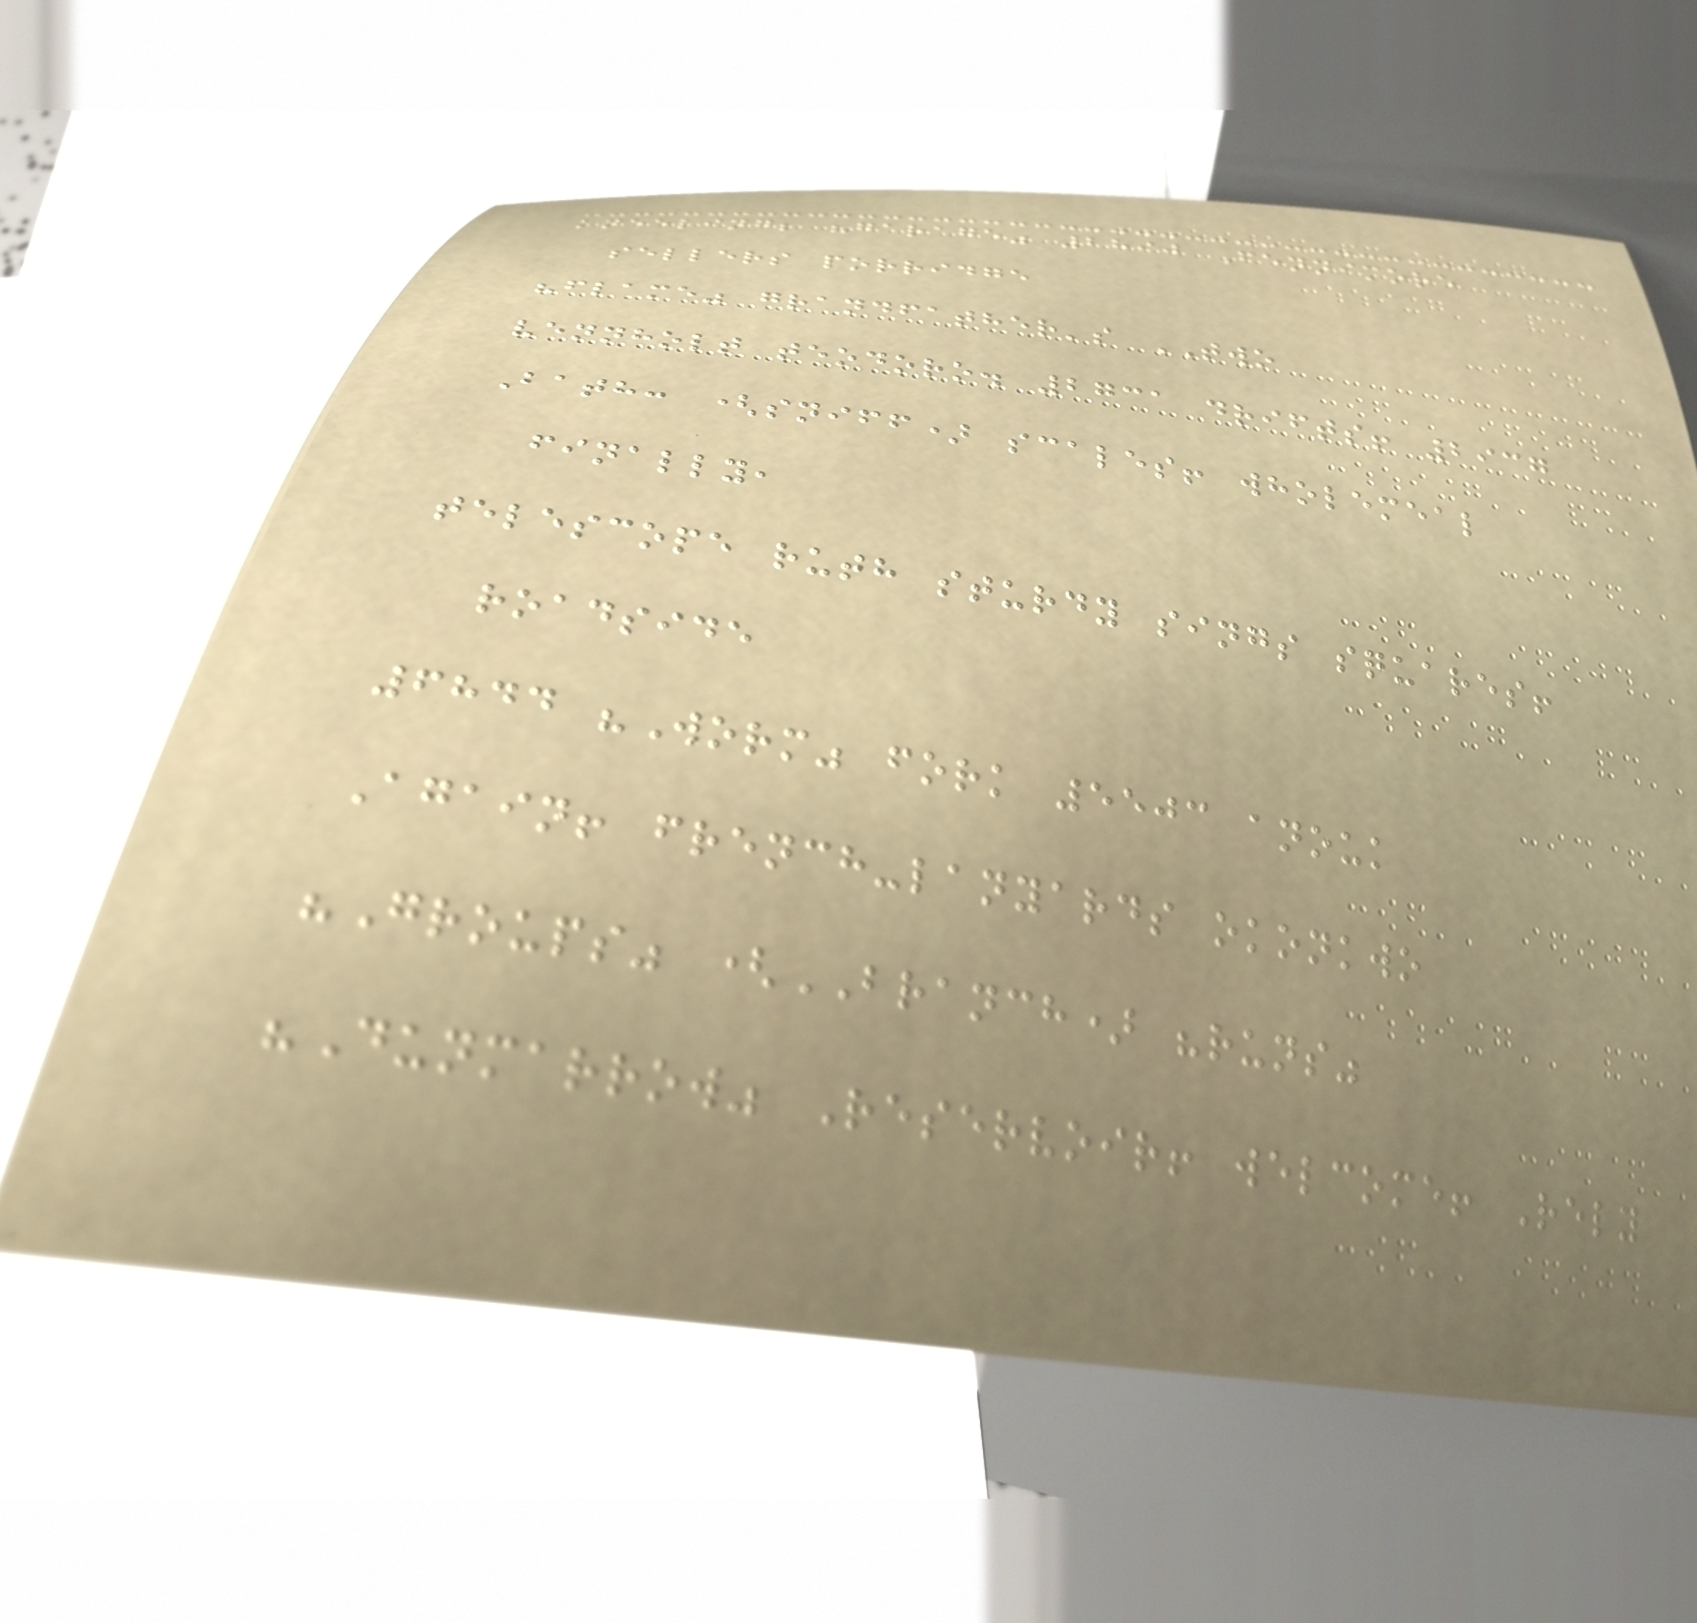kneeling; "garage" 2890 Fennimore
sellers porridge
"flame" grandfather's TWO
vennholt teodoro. 2731 drifts! 2937
Bath: (sniff) scales! wholemeal
finally,
telescope ruth sturdy sings squares!
roadside
6844 "Worm" fork 5503 anouk
Again! french-lanyards okonkwo
"Groups" (BRANCH) "runs"
"Dunmarrow" Reservoir! welcome! Rely
